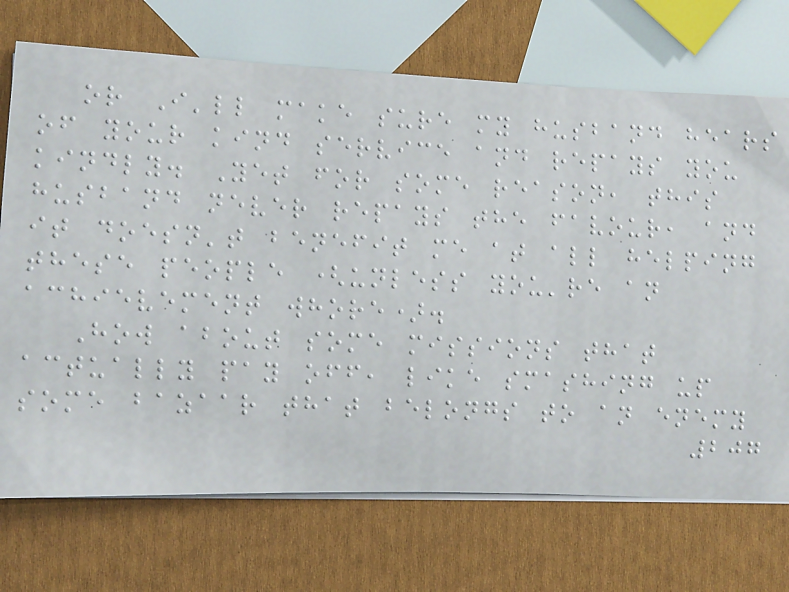or I'll make sure my husband hears
of your kind service and repays you
kindly. Yet for some reason, this
husband never repays the favour, and
it doesn't benefit me at all helping
these people (unless you're an
achievement whore).
How about some missions that
actually pay off, like smashing up
some bazaar that belongs to an enemy
207
